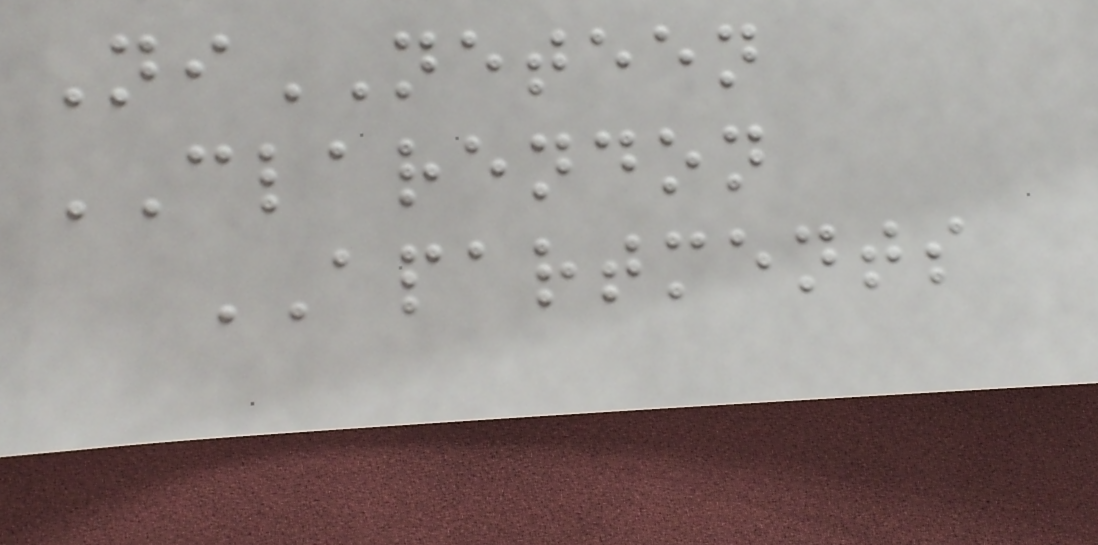NiNETEEN
CLARENDON
APARTMENTS
